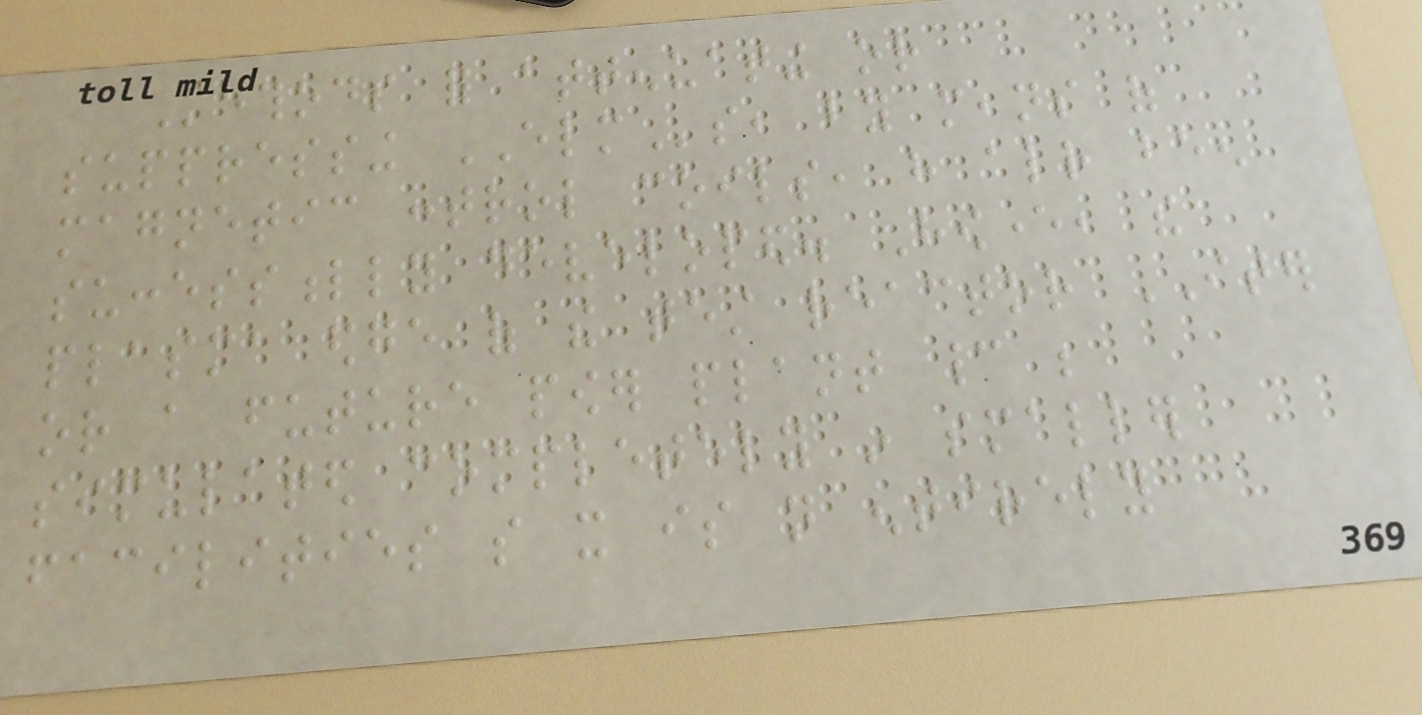Methods for attenuating or
suppressing ELMs, by means of
magnetic control coils, have already been
successfully developed. However, the
plasma edge of the test reactor ITER
or a future power plant cannot be
simulated completely in smaller
facilities so it is not entirely
